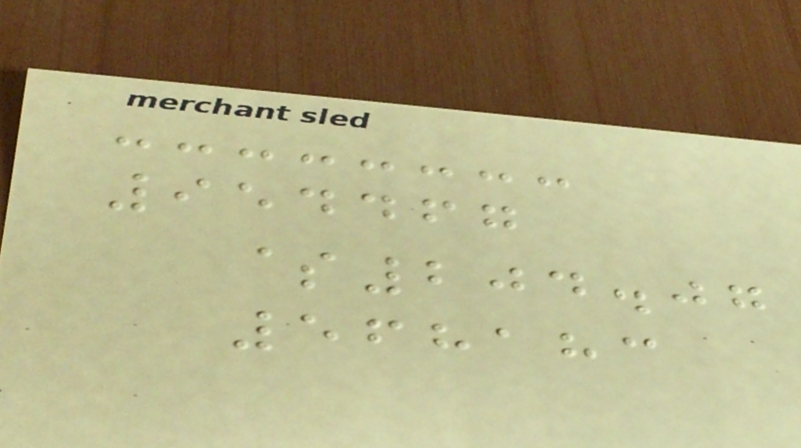954467
$204.07
568183
